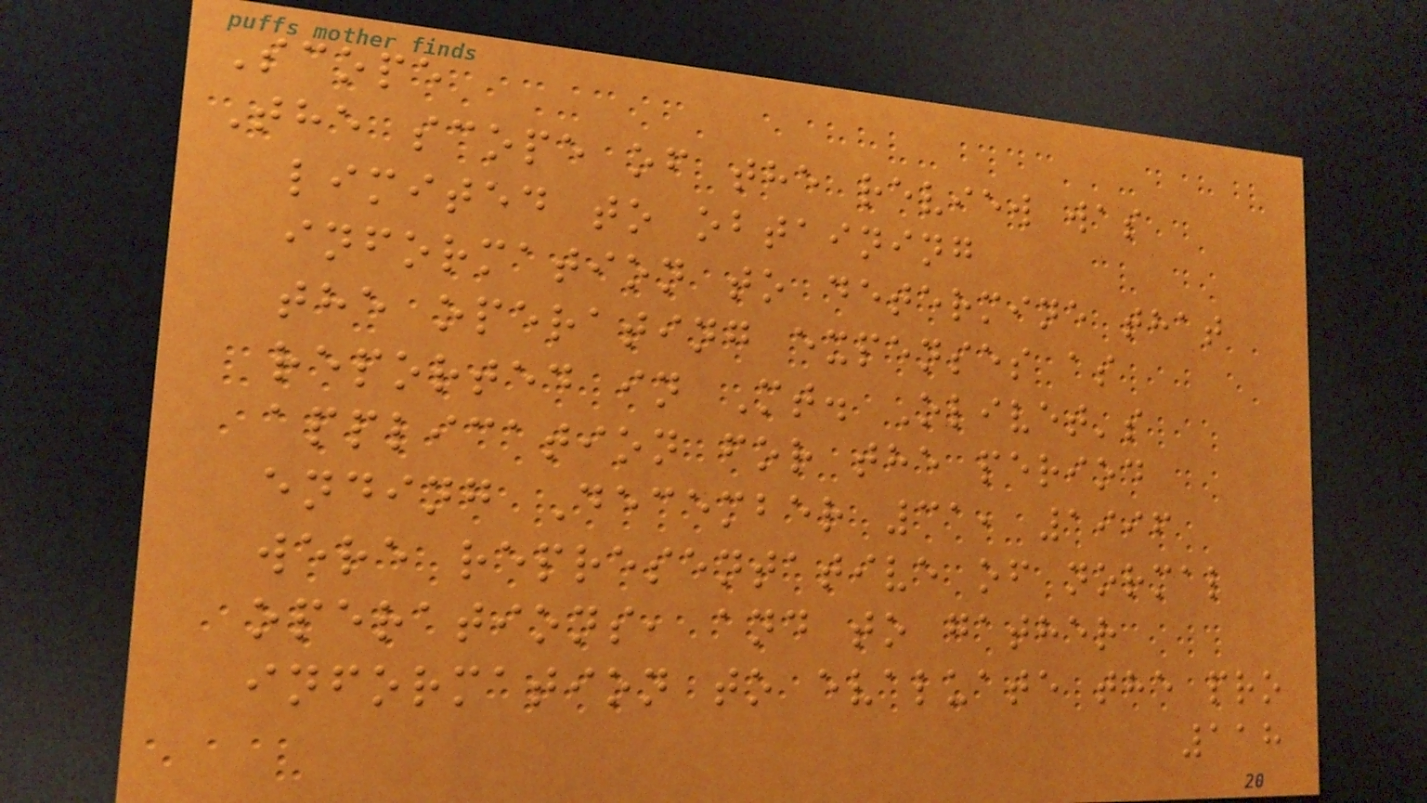Scope
The scope of the review was
limited to obtaining
information to determine that
the operating expenses as
reported in Mt. Olivet's
application for the period
ending December 31, 1996
were representative of normal
operations, and to gather
information to evaluate the pro
118
